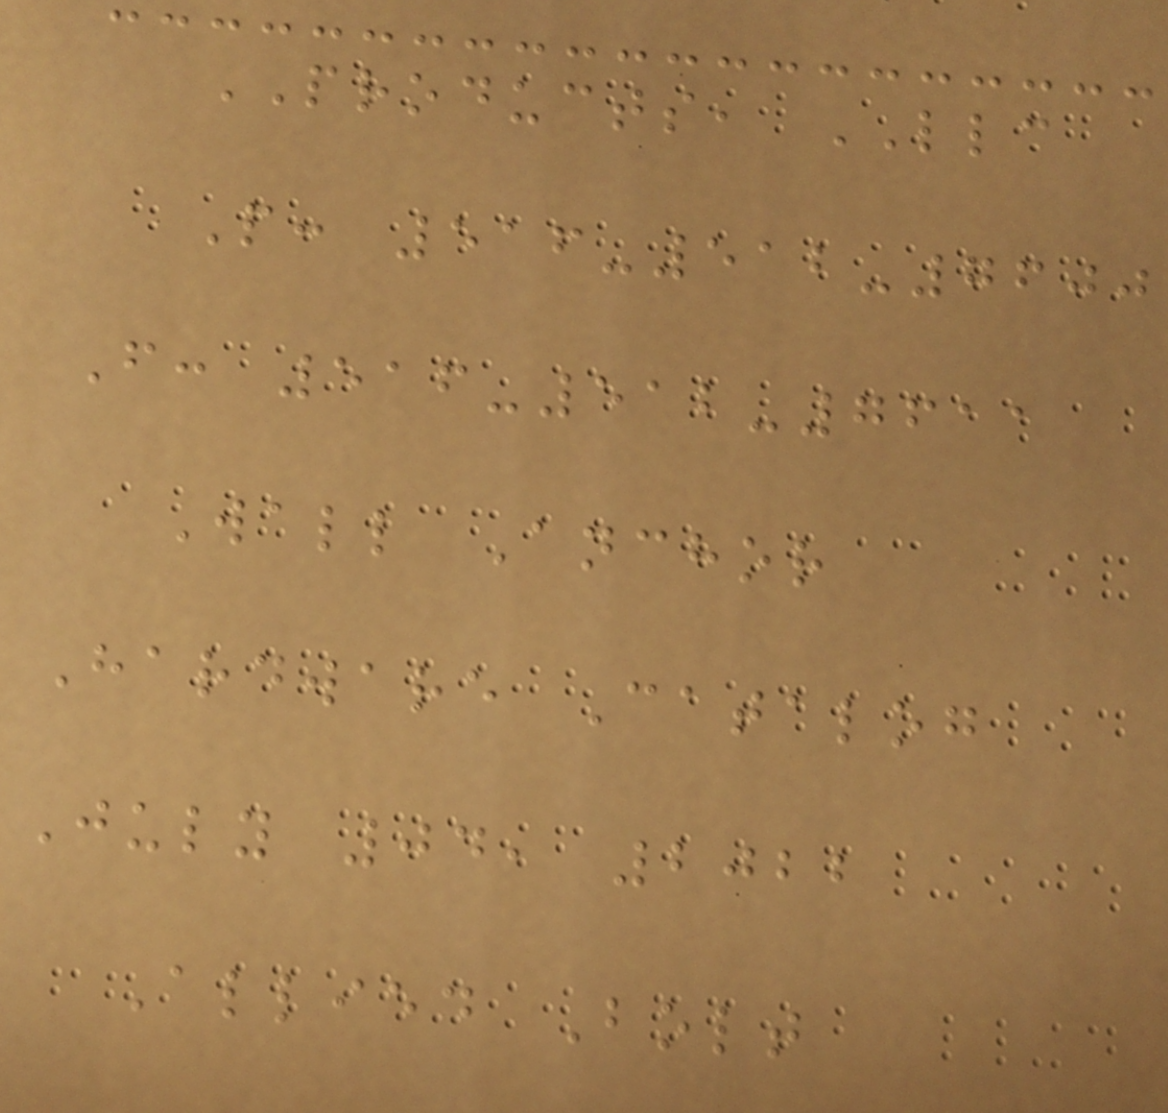PRODUCTS, LLC
P: 516-512-7600
F: 516-512-7611
Wall Anchor
Hardware Catalog
July 04, 2022
Allied Bolt
